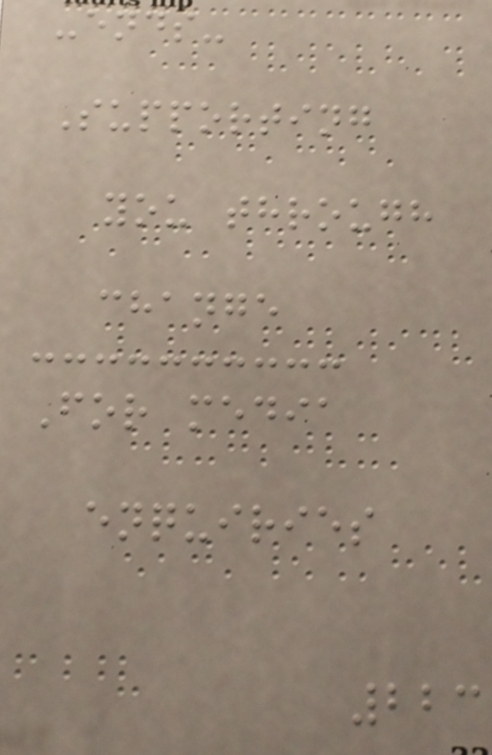-ends-
Supporting
you through
change
For media
enquiries
223
